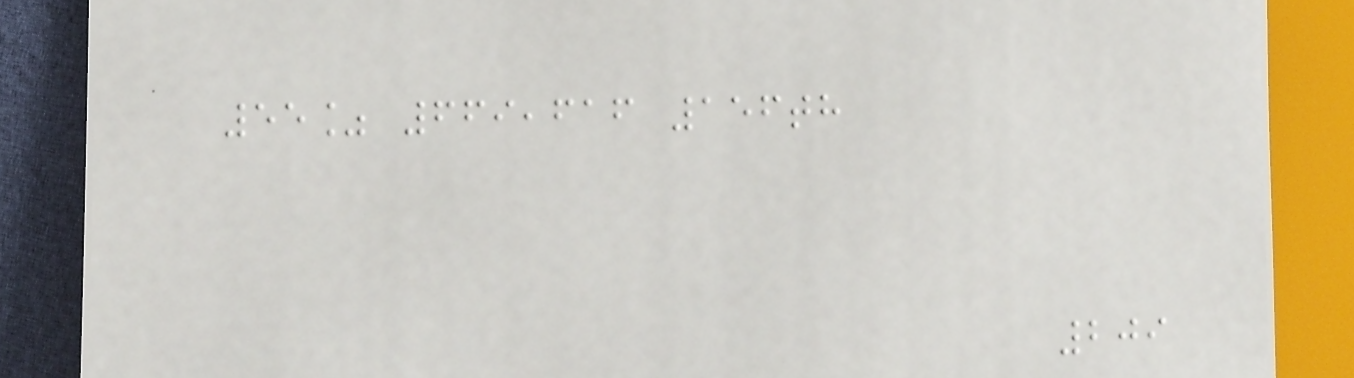55% 669,616 156th
209
